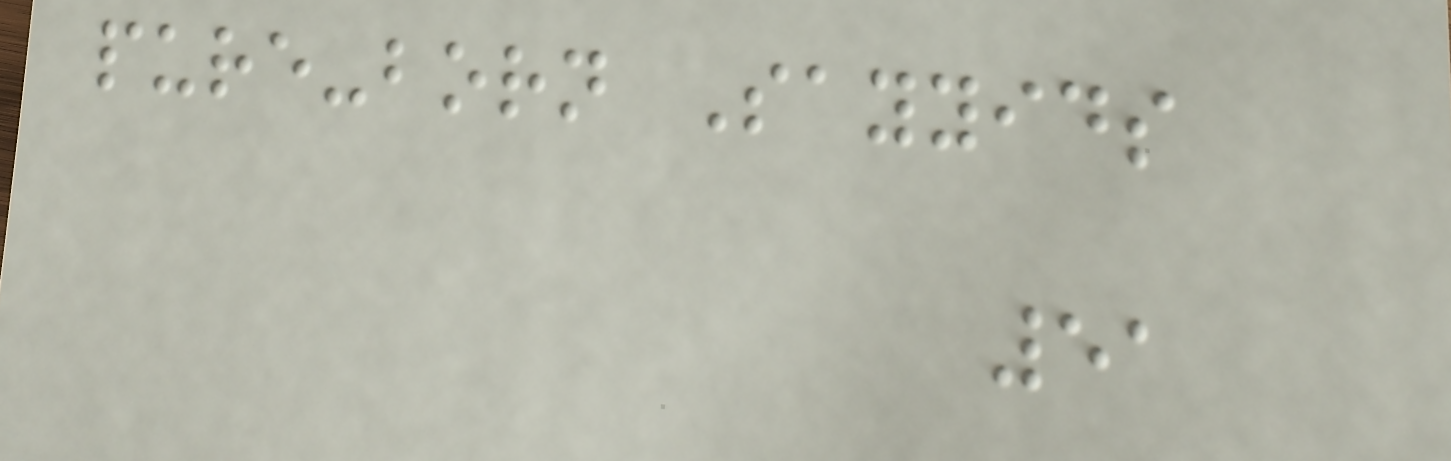pure-born Sayyids
51
